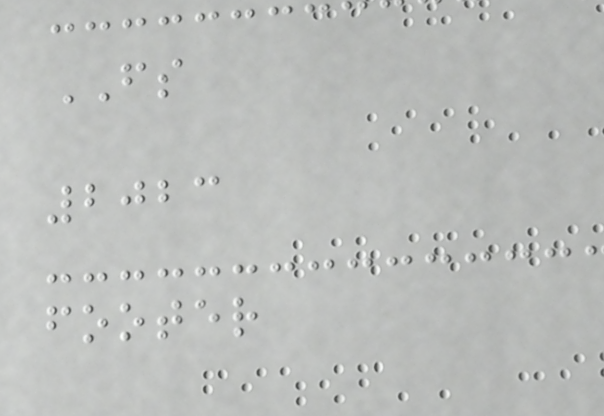FS
2023
footer
